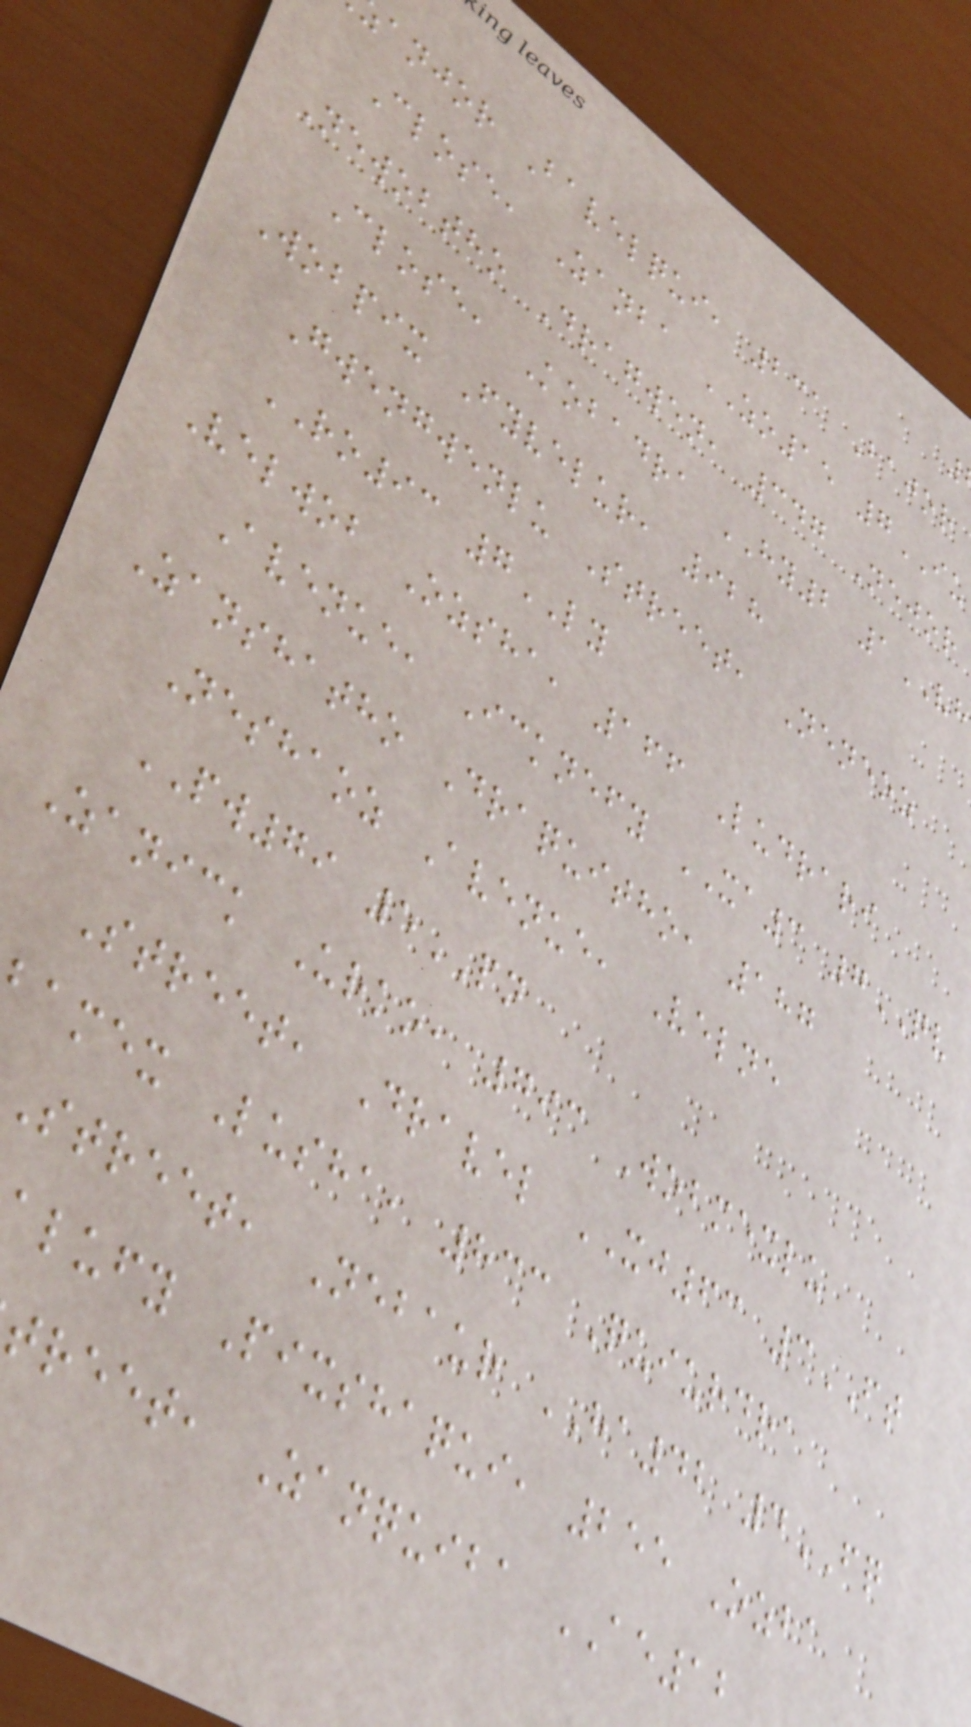anjor Bavelqui, 231 Bajor
Close, Zanba ZO15 7IU
Newobtho Dragwen, 347 Nejor
Close, Kobadra HY2 1VH
Wobpix Fyvelur, 928
Gwengwenlu Street, Neneoz
RO93 7LY
Velwob Ozsha, 166 Ludrari
Avenue, Icknefy XA3 7QV
Zanshatho Draquitho, 187
Neshaoz Avenue, Velne
PW79 5PN
Zanick Urko, 793 Wobmexlu
Street, Dravel XJ63 3FT
bamex Lusha, 833 Quiurdra
Street, Nebaur HA42 4FQ
alufy Pixshaqui, 255 Ozba
treet, Zanquiba AE12
